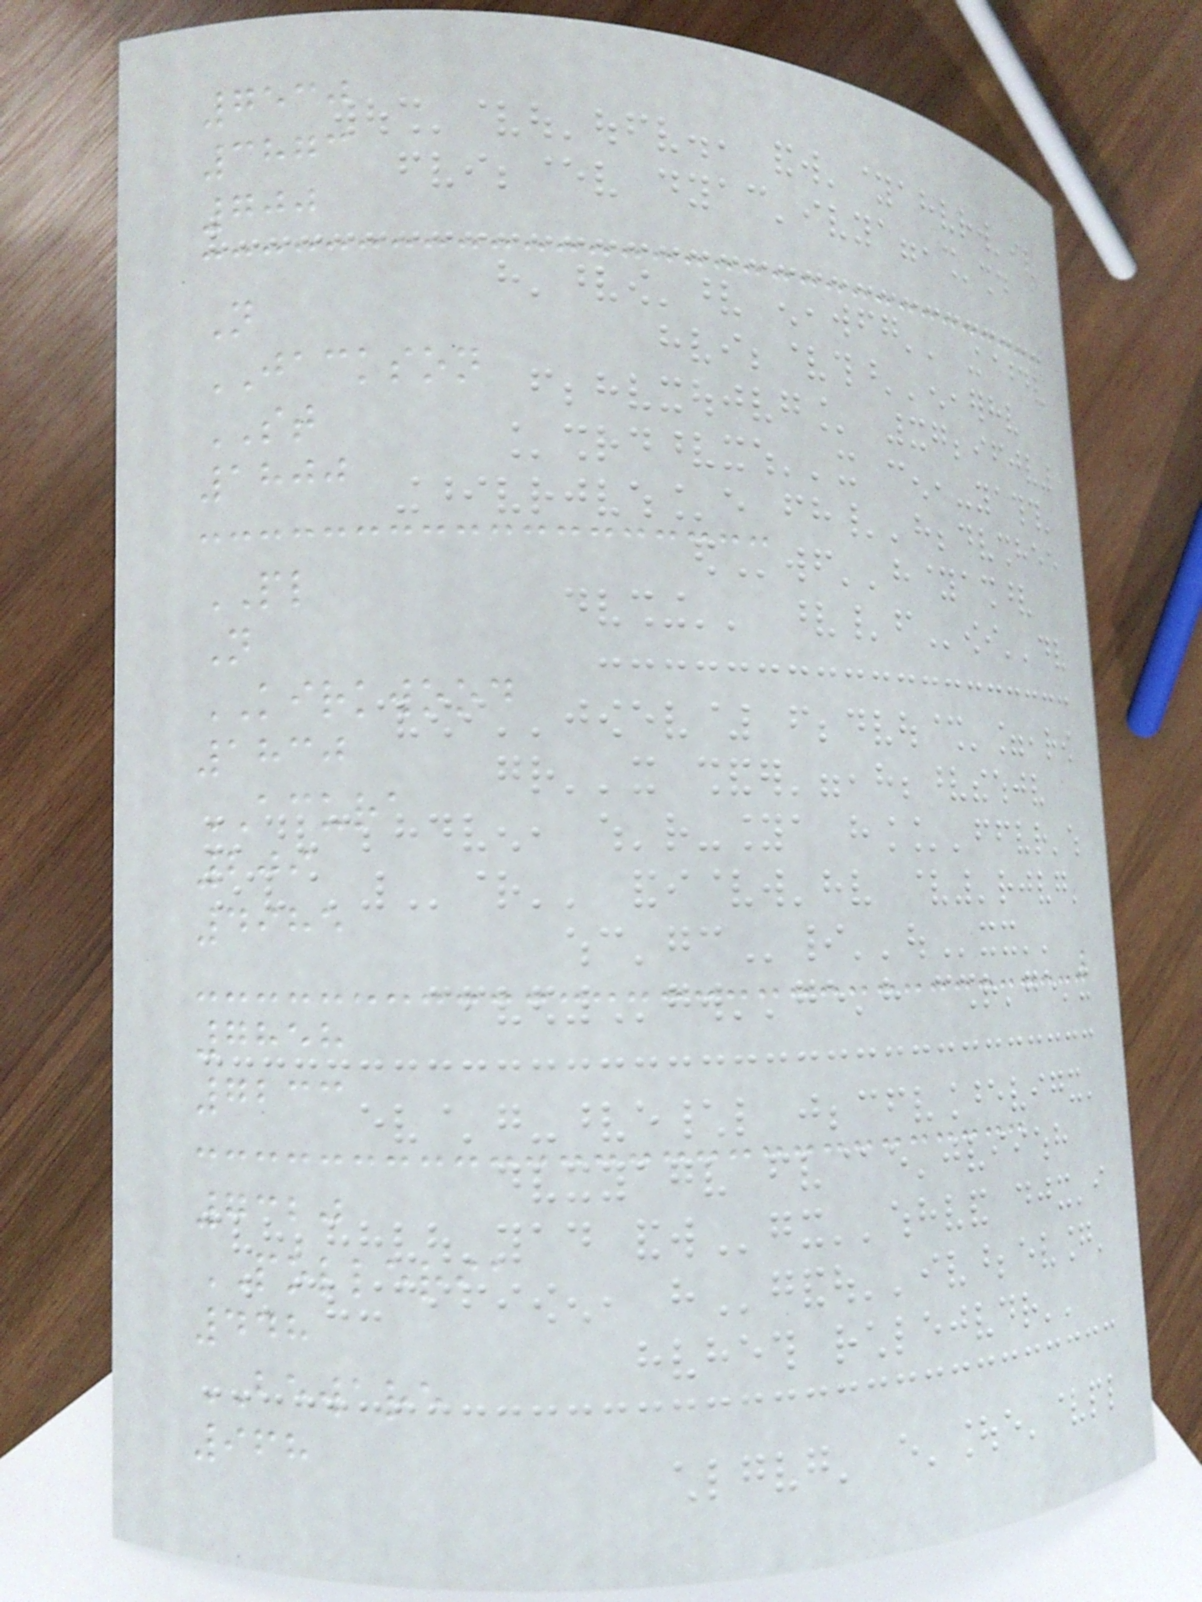7530
3873
700
N
JACKSON
ST
1800
PL
N
KIRKWOOD
1830
ACURA
209
4985
7858
7233
7320
POLLERIA
448
BEWARE
968
